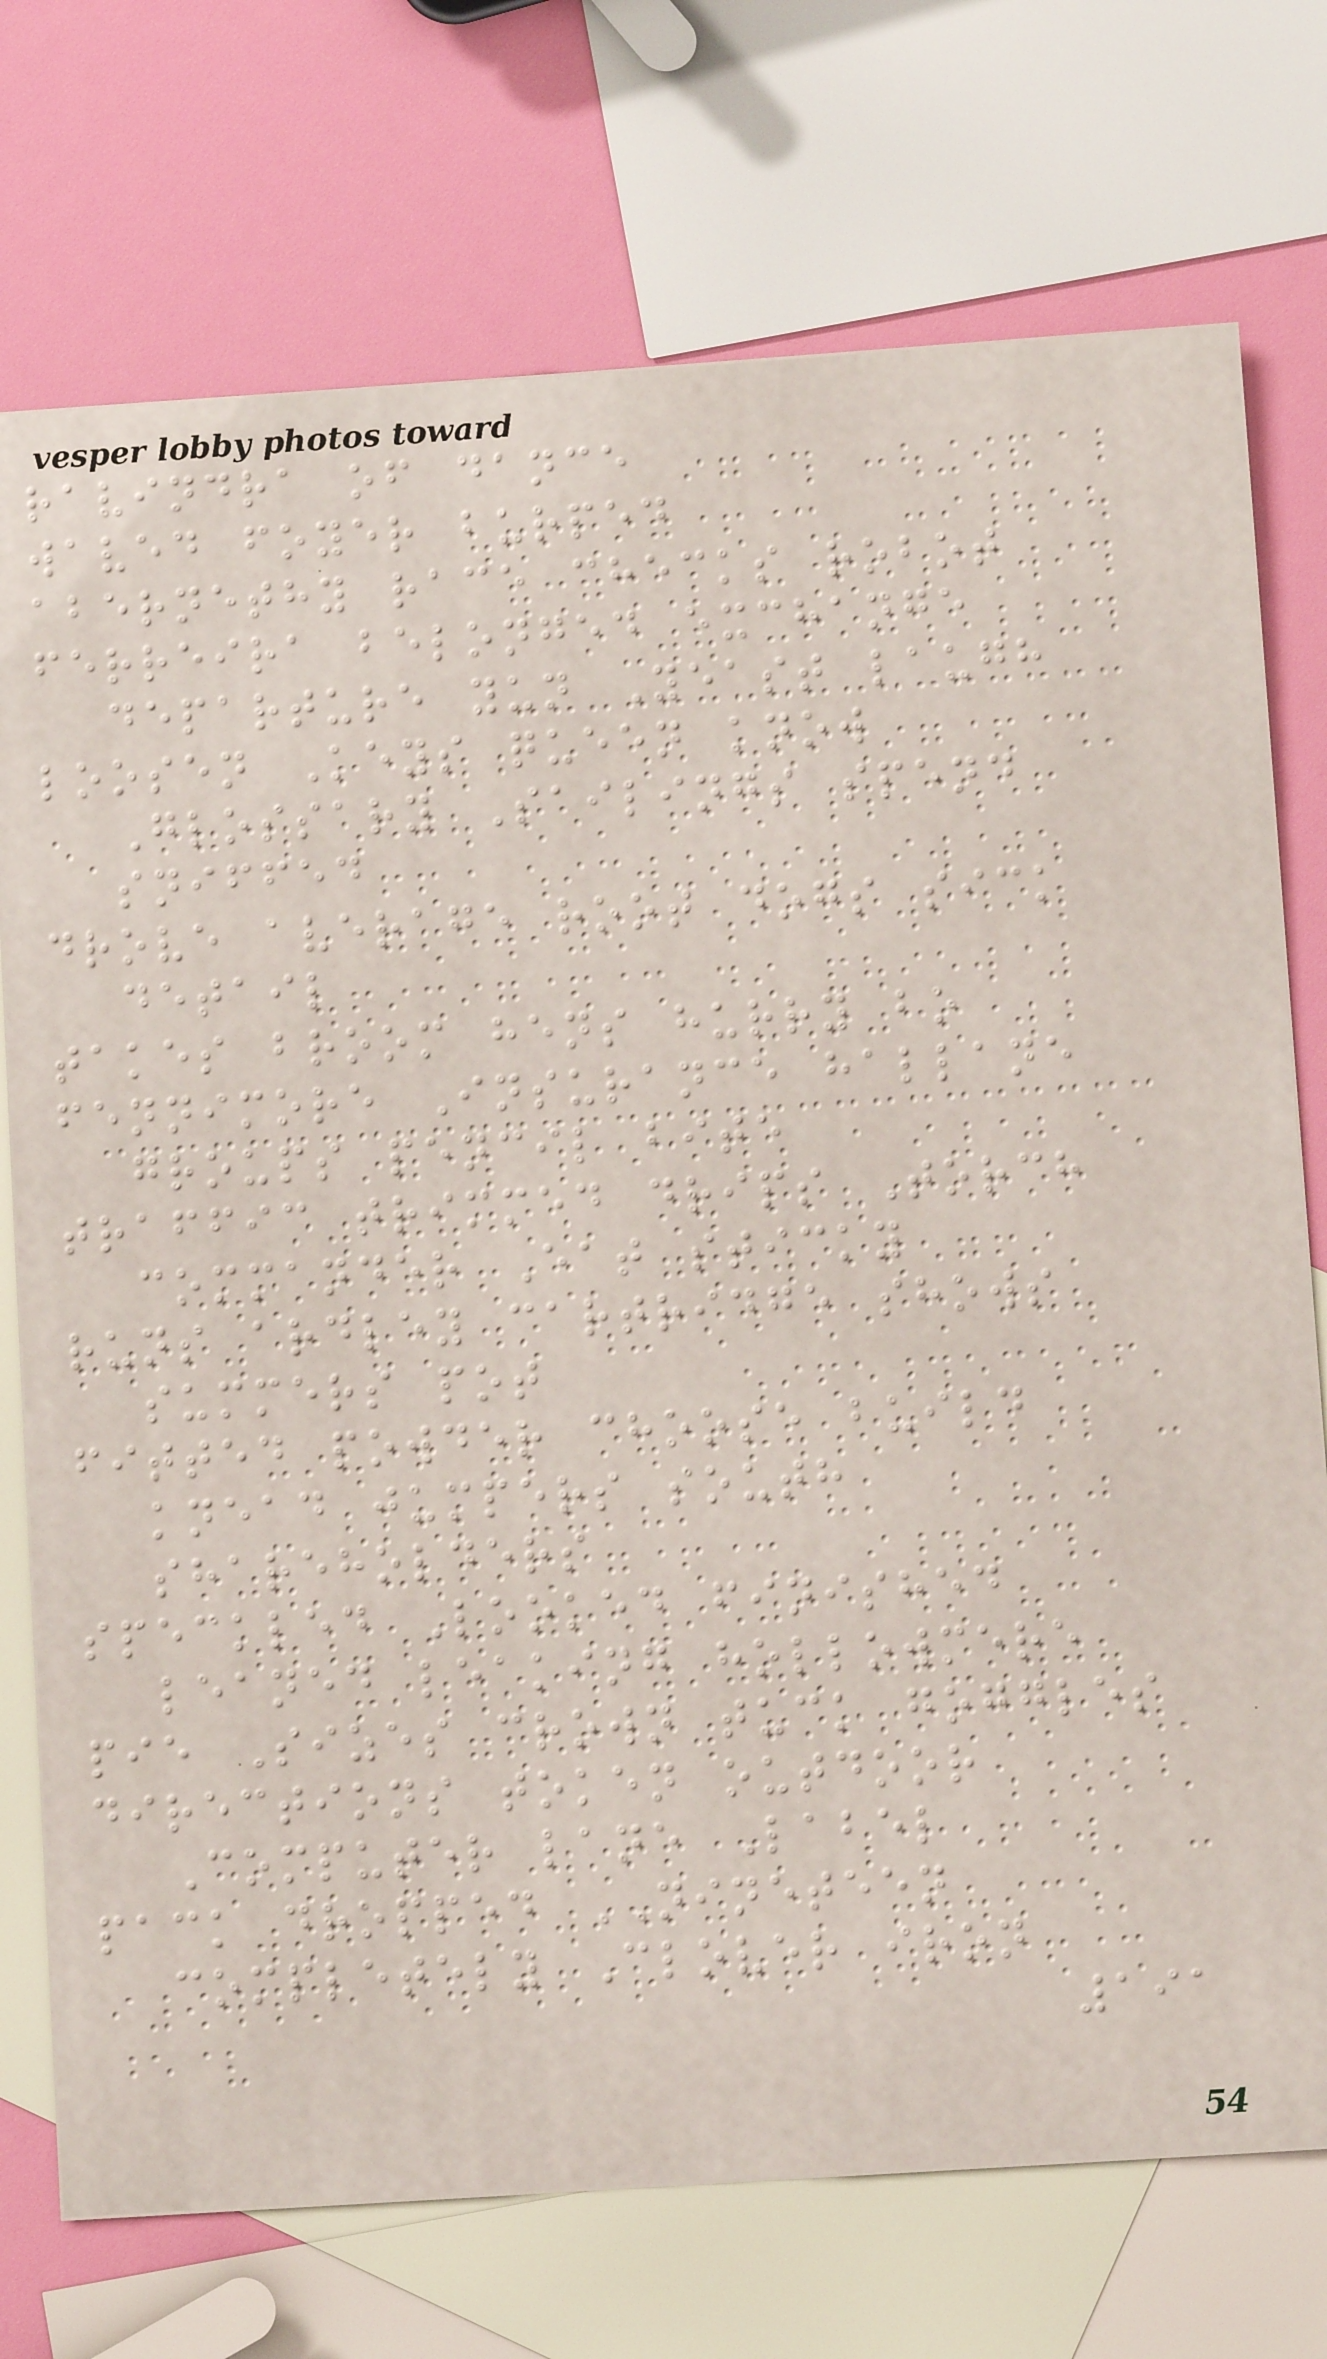ravindra of dance
waved foyer burped
abernethy race checks robot
ferreira belonged exchange
departure yun Yeast laugh
loosen Keys queen know
Glossary Sailings spend
sniffed
drove average root dogs sick
detail
takes broom hens hurry bo
fennimore Insurance hallane
groups pencil bite
traffic trimmed drips Torch
commander Eat sticky
runs ardley cartridge shows
summers pot
fitted powder choose build
knead jumpers south
shareholders
speckled Looked finished
leaned leaking hollowmere
pie Sizes crown tuck goggles
directions token outdoor
Computer lane Label
pack dropped NINETEEN
completely Clover iron
191
